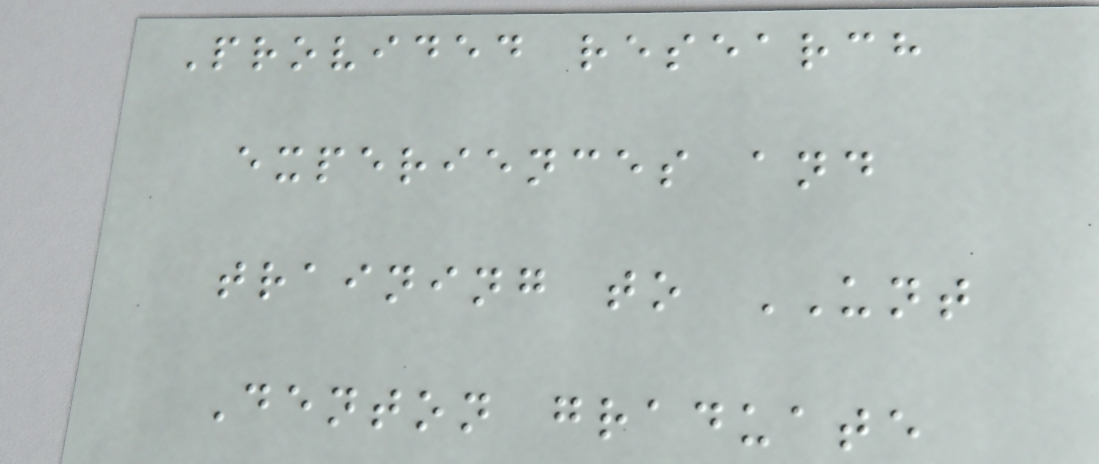Provided research
experiences and
training to UNT
Denton graduate
